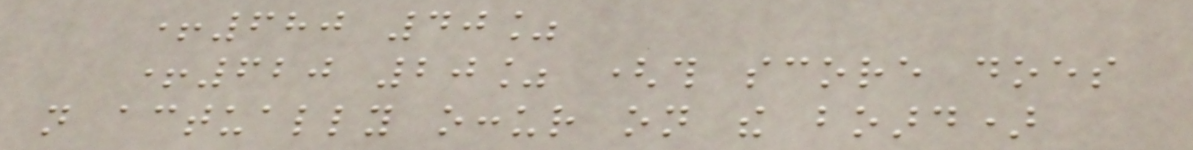+680 40%
+620 20% (this score does
not actually occur on the board)
